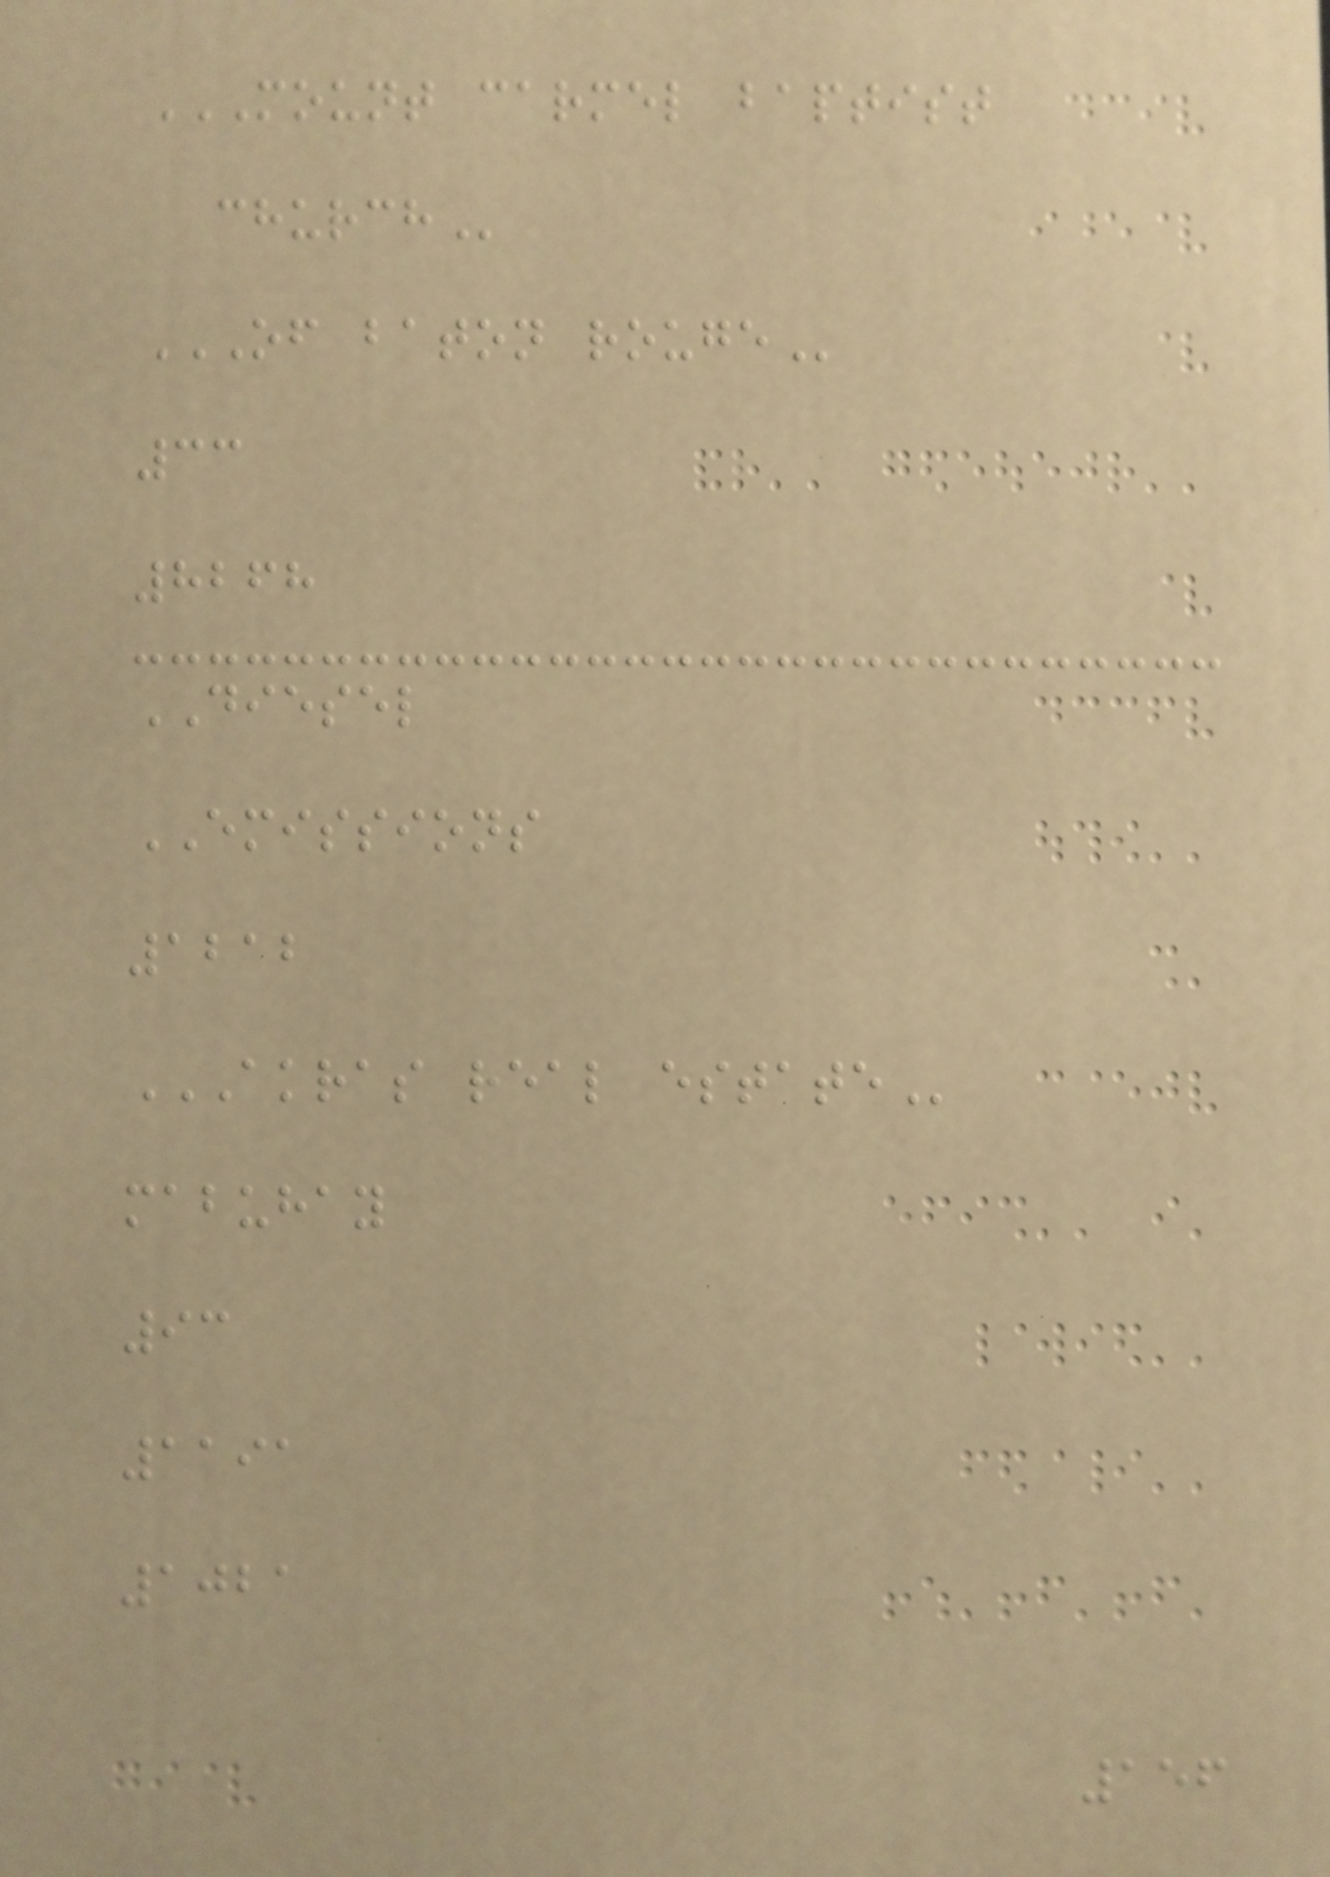MOUNT CARMEL BAPTIST
CHURCH
OF BATON ROUGE
33
8268
DIESEL
EMISSIONS
1212
AKRAS REAL ESTATE
mabuhay
93
1191
1021
156
